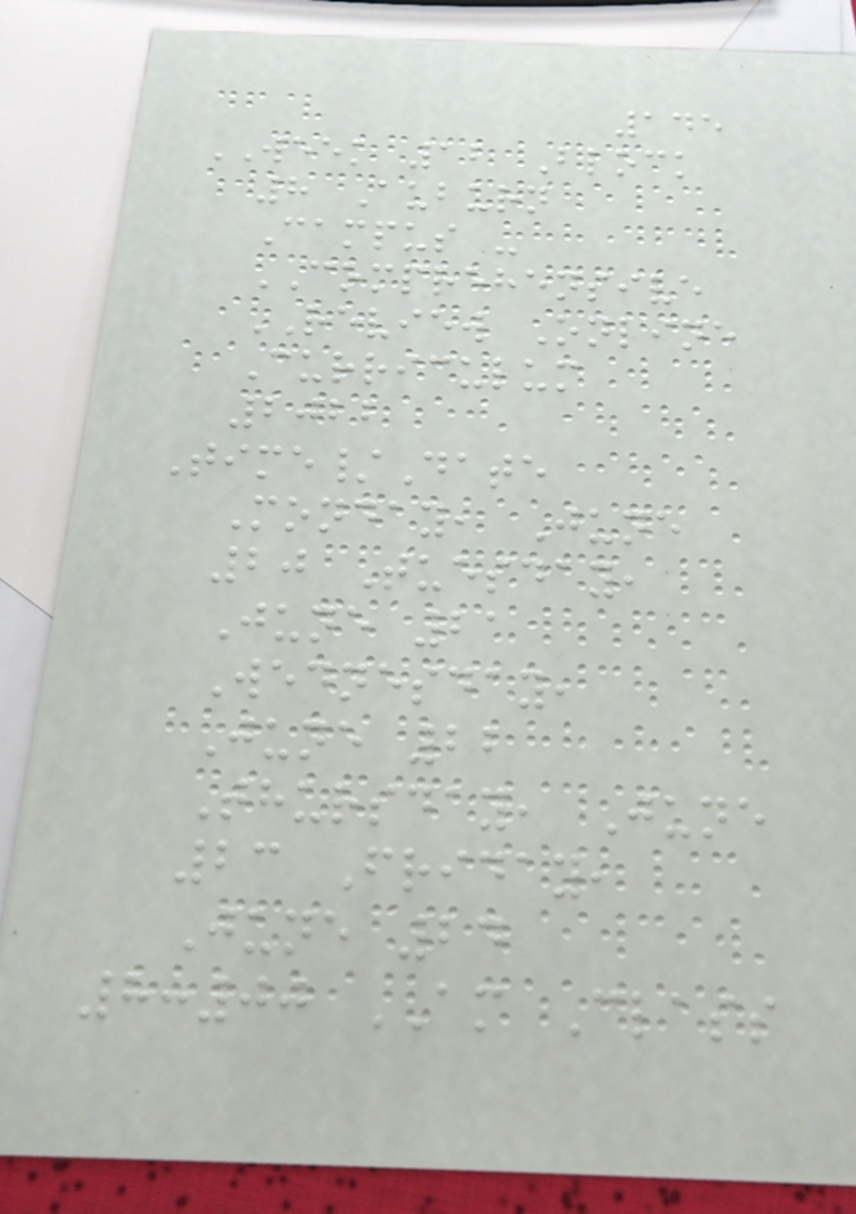145
WEEK 12 Block
8 Auburn
Campus -
COMPREHENSIVE
REVIEW Online
Curriculum
2022
Time/Date
Monday, June
20 Tuesday,
June 21
Wednesday,
June 22
Thursday, June
23 Friday,
June 24
8:00 AM Class
